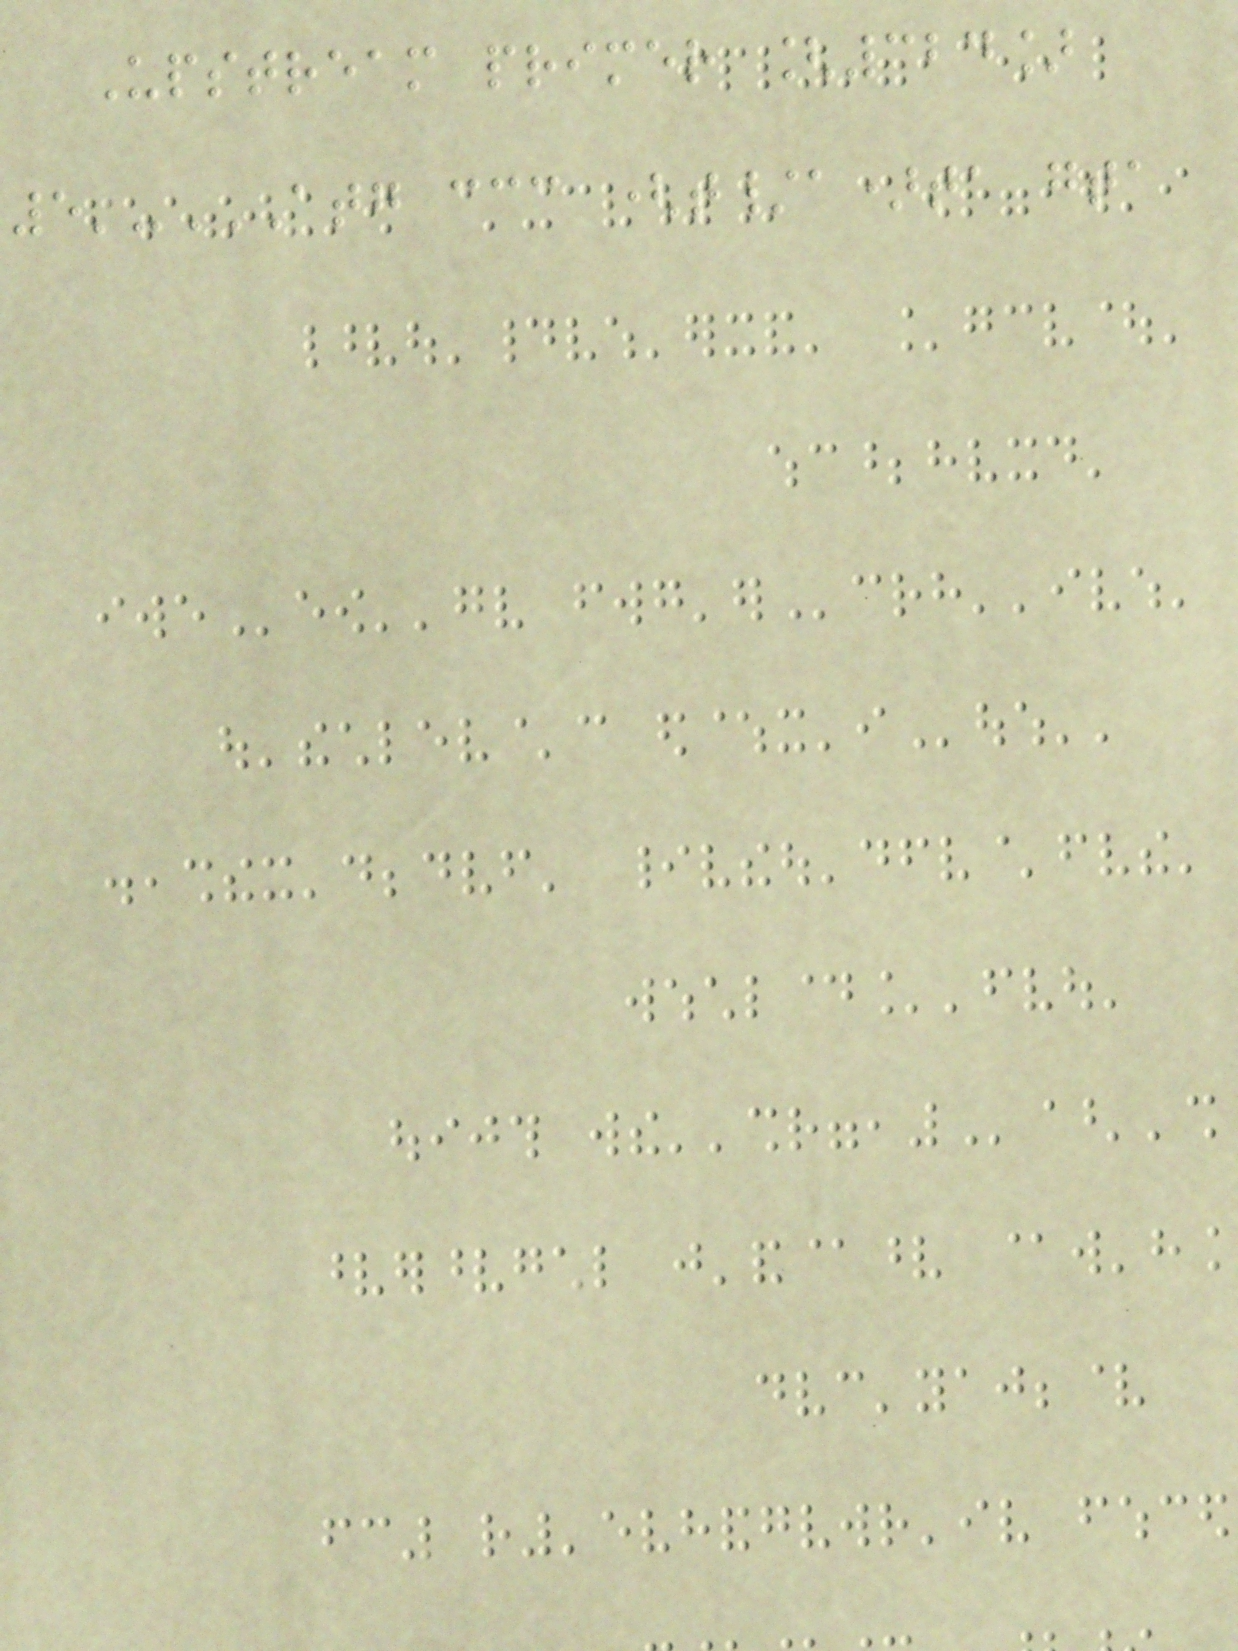Upstream primer [324]
5'-ATG CCC (T/A)TA GTA
